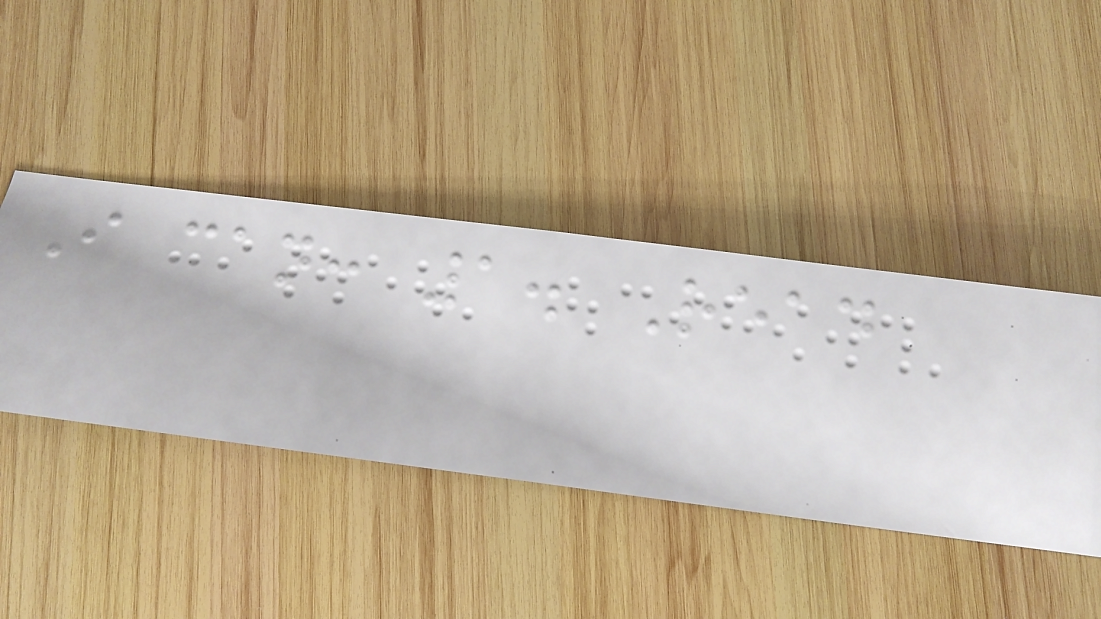I can: 1. Read
